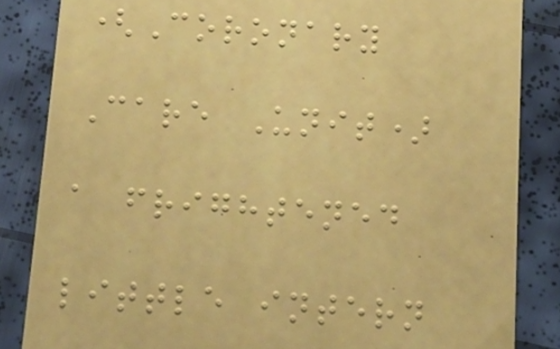(Coronary
Care Unit)
a frightened
little intern
